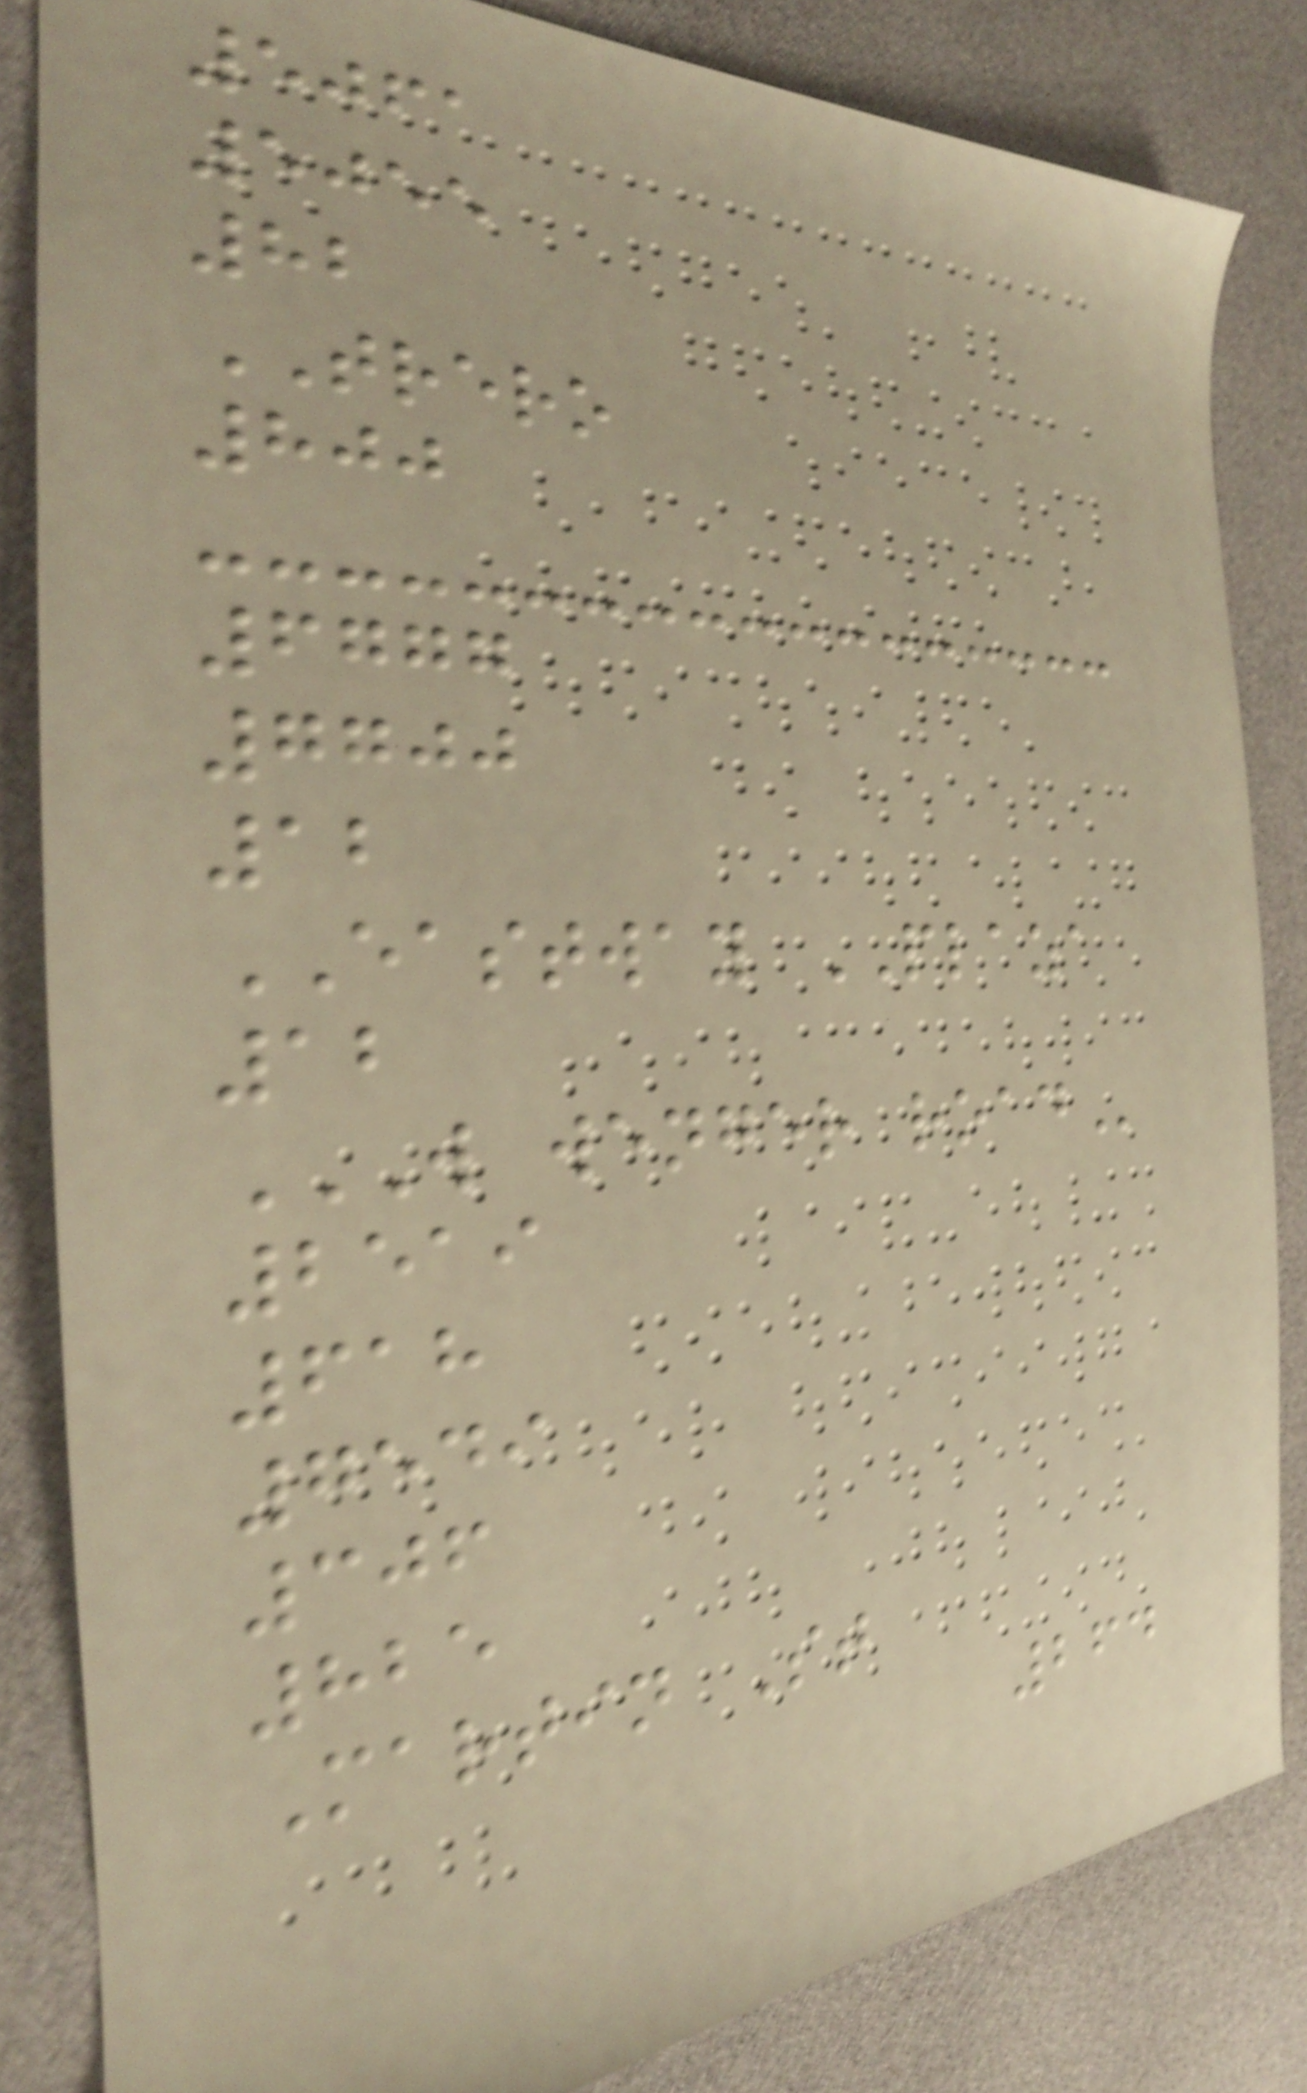5061
5055
82
TRERO
800
6777
7700
12
EASTWAY PLAZA
12
W WENGER ROAD
2519
618
7549
306
825
Martin St
264
